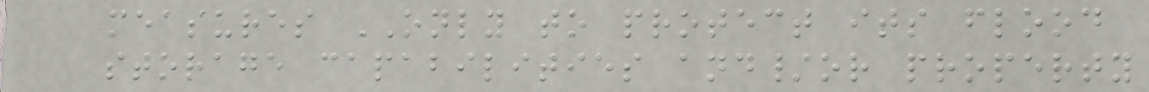measures ONLY to protect its flood
storage capabilities and/or property
